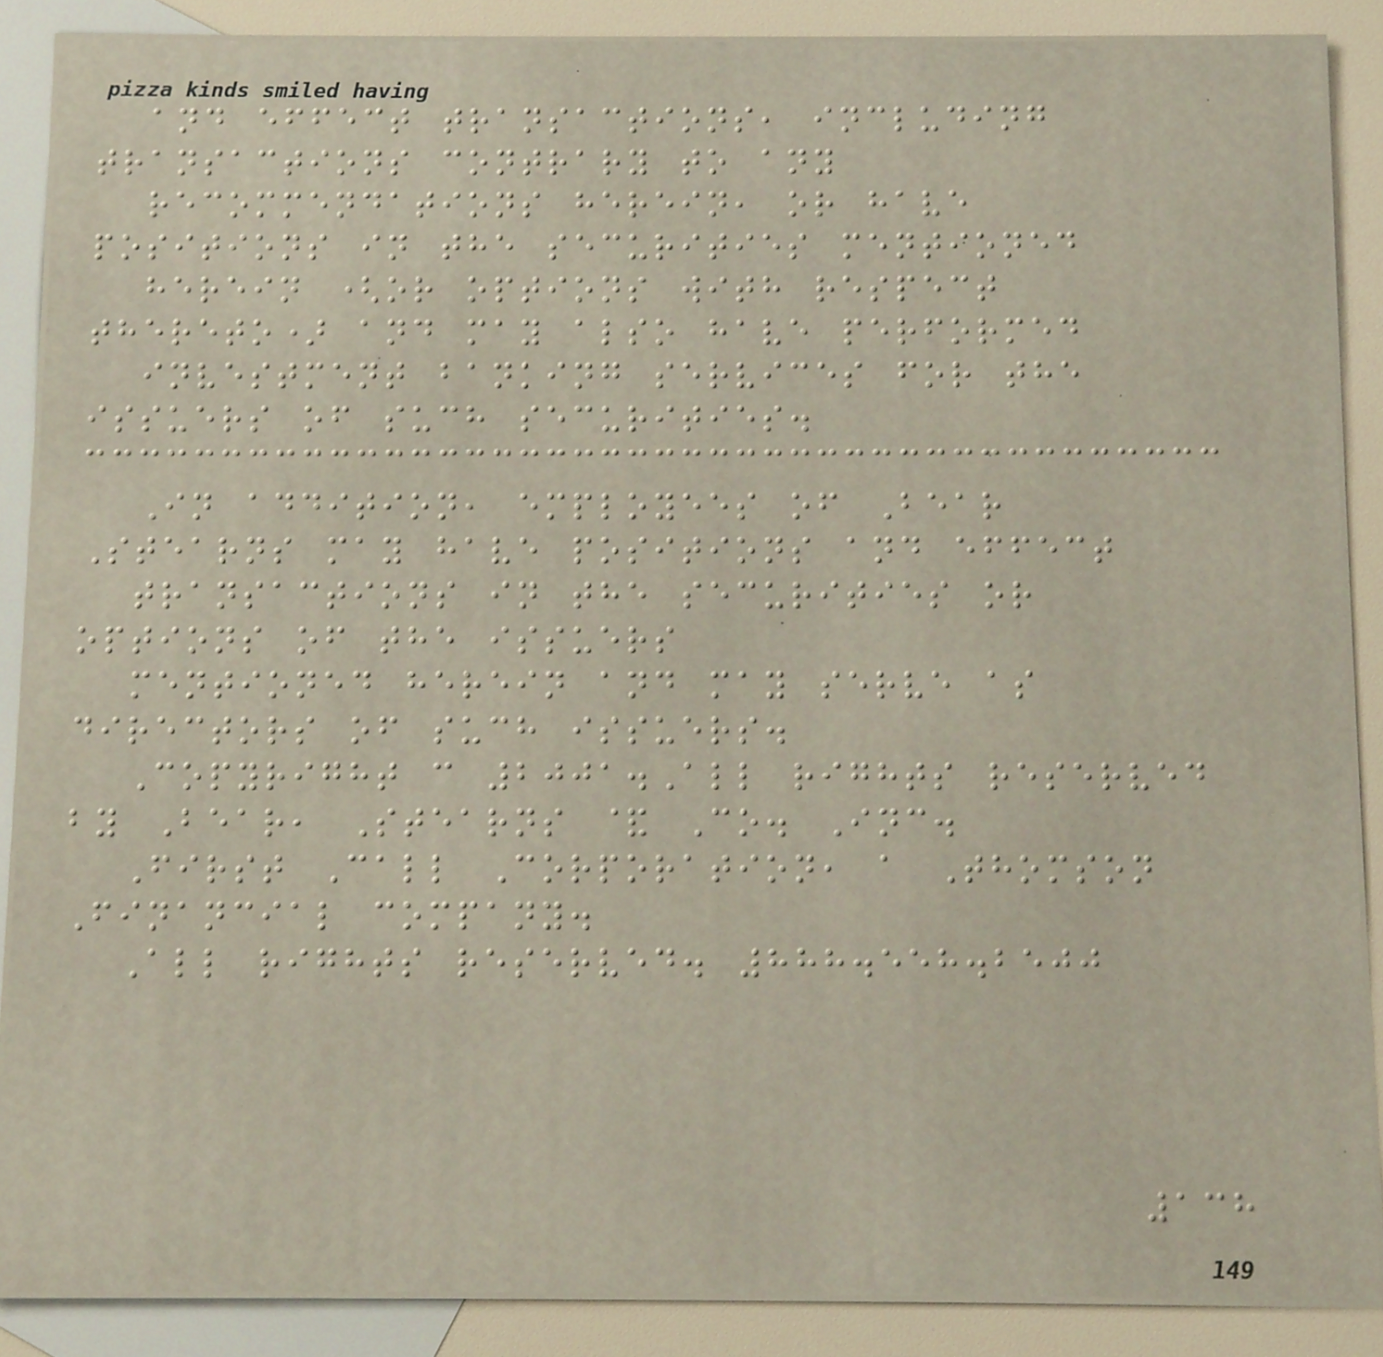and effect transactions, including
transactions contrary to any
recommendations herein, or have
positions in the securities mentioned
herein (or options with respect
thereto) and may also have performed
investment banking services for the
issuers of such securities.
In addition, employees of Bear
Stearns may have positions and effect
transactions in the securities or
options of the issuers
mentioned herein and may serve as
directors of such issuers.
Copyright c 2001.All rights reserved
by Bear, Stearns & Co. Inc.
First Call Corporation, a Thomson
Financial company.
All rights reserved. 888.558.2500
138
